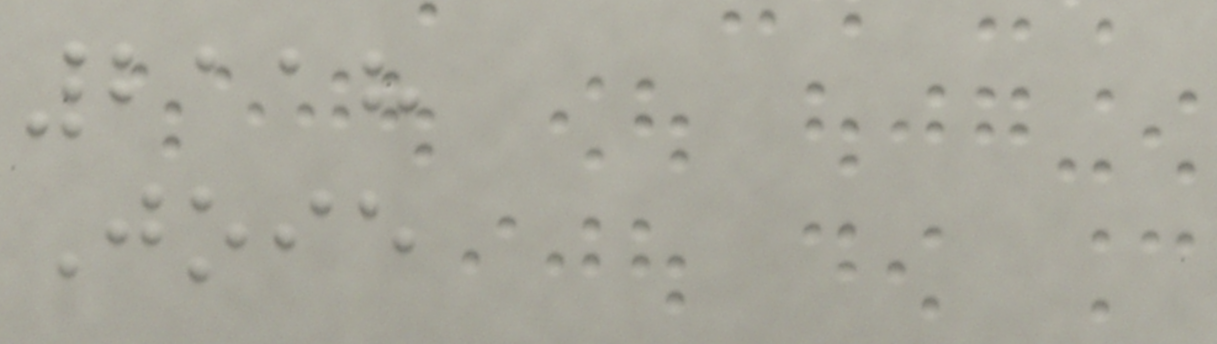2118
Joie
